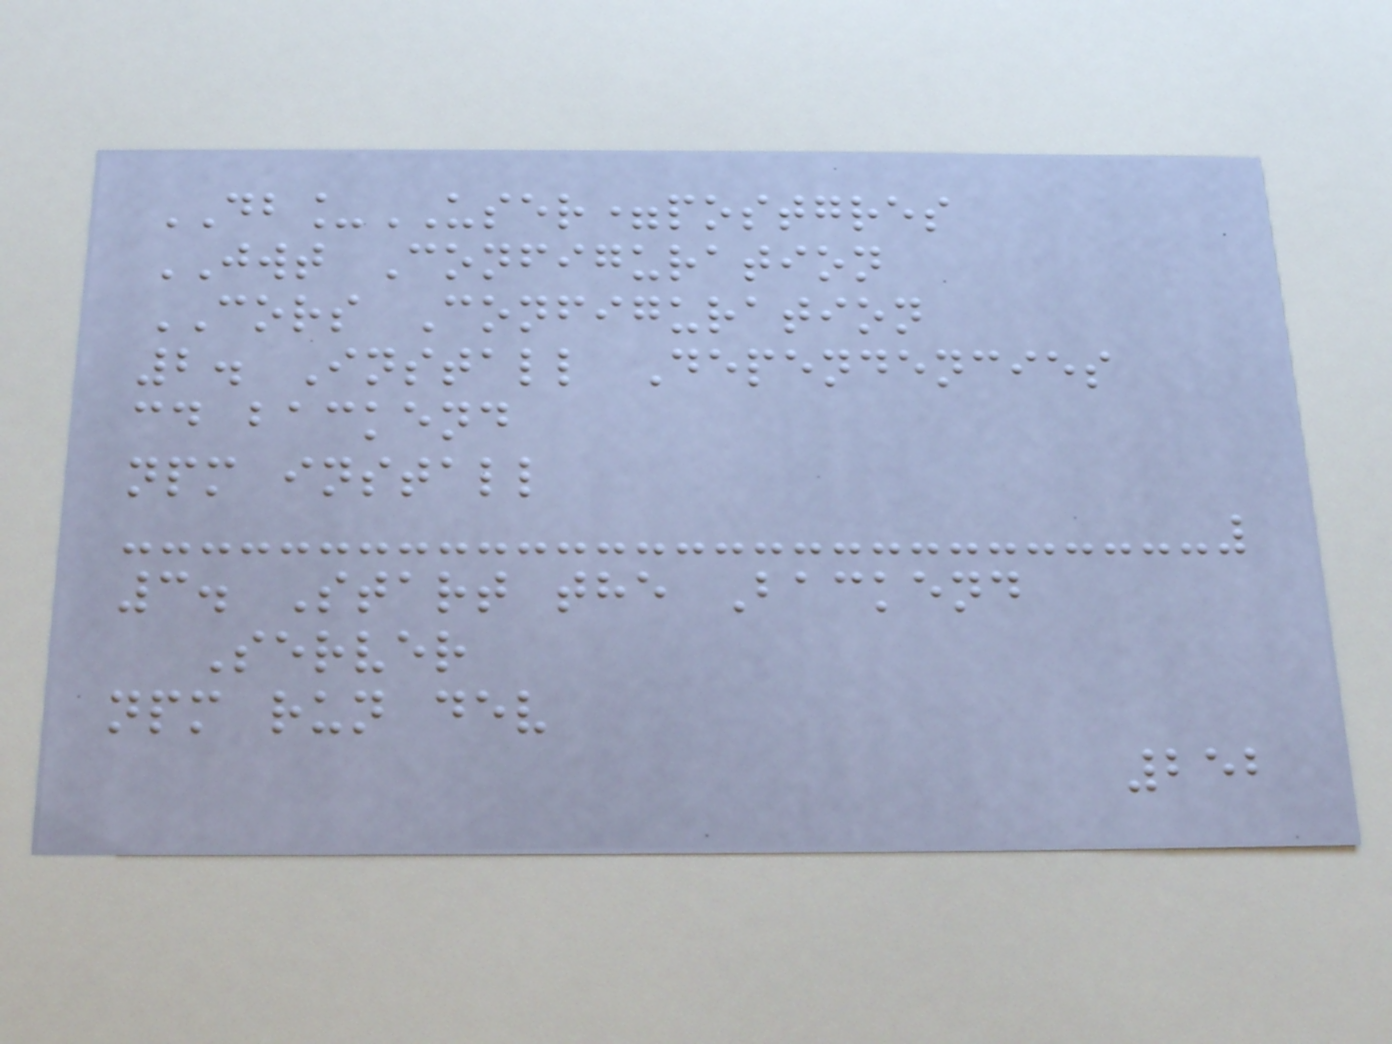DB_USER=postgres
JWT Configuration
CORS Configuration
2. Install Dependencies
cd backend
npm install
3. Start the Backend
Server
npm run dev
252
